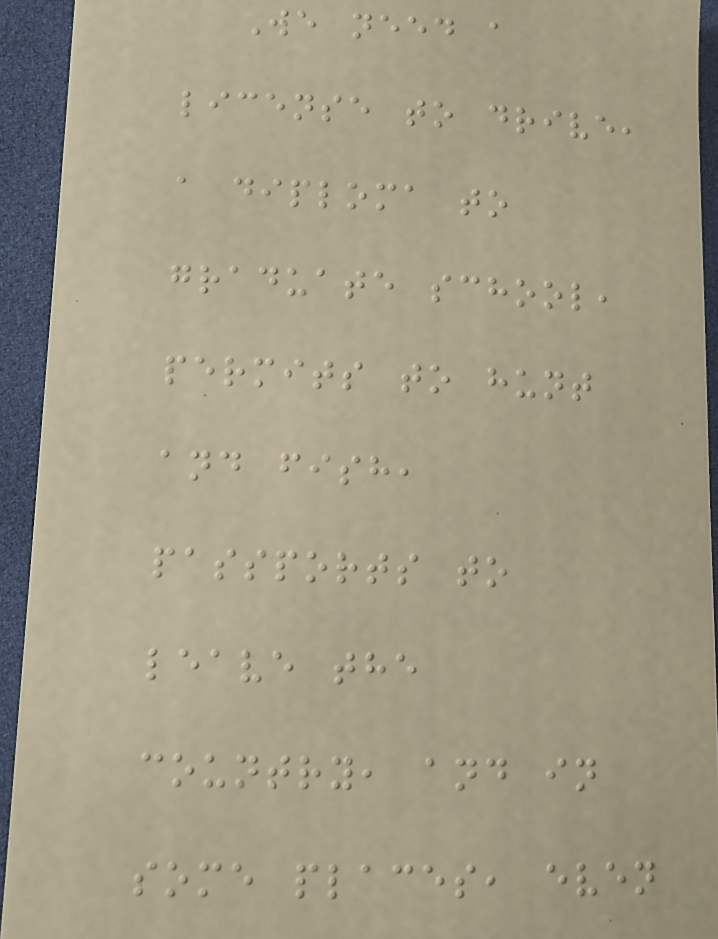We need a
license to drive,
a diploma to
graduate school,
permits to hunt
and fish,
passports to
leave the
country, and in
some places, even
